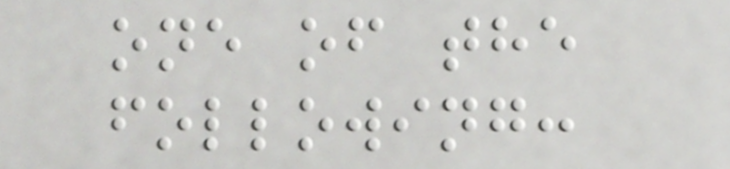one of the
following:
